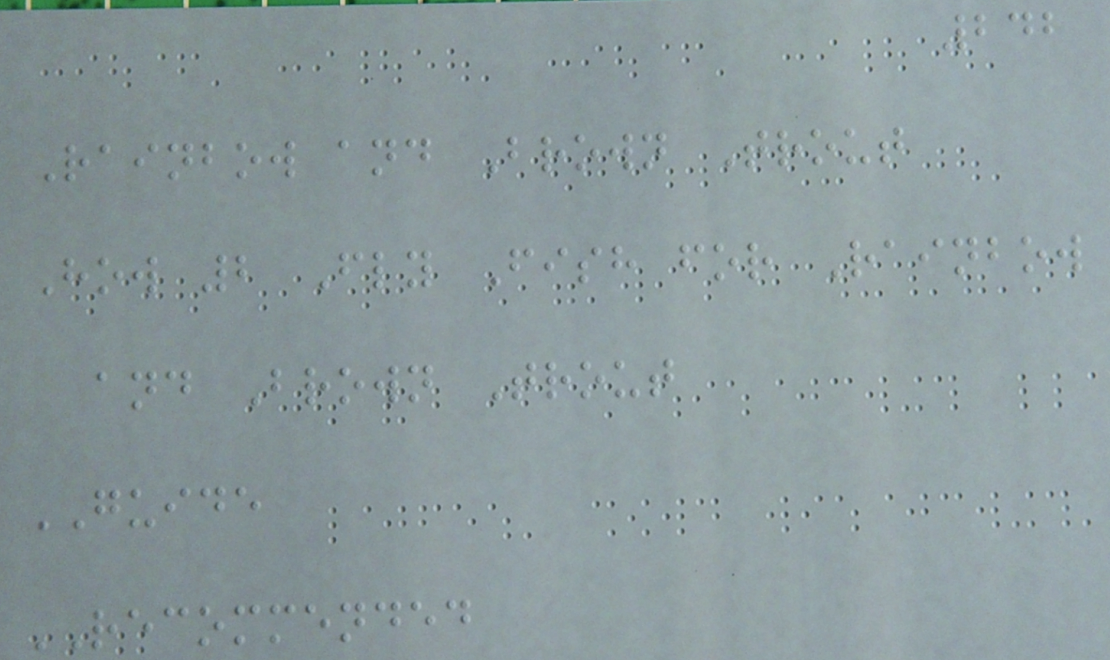242
Rainbow and Brown Trout
How 2 Fly Fish for Rainbow
and Brown Trout
GUIDE
RECOMMENDED
